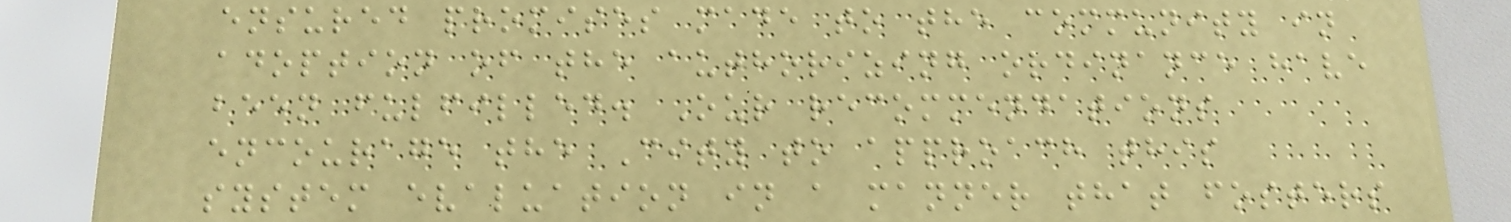ensured promises made to the community in
adoption of the authorizing ordinance have
been fulfilled. Our recommendations
encourage the City to approach this
system evaluation in a manner that fosters
